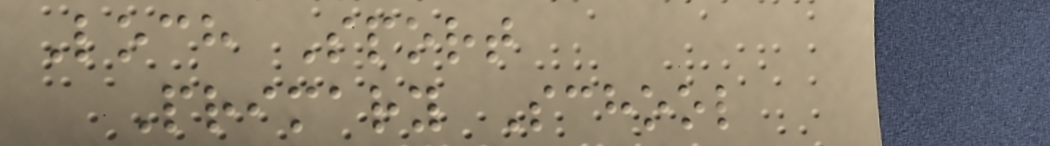Loch Sport
Primary School
